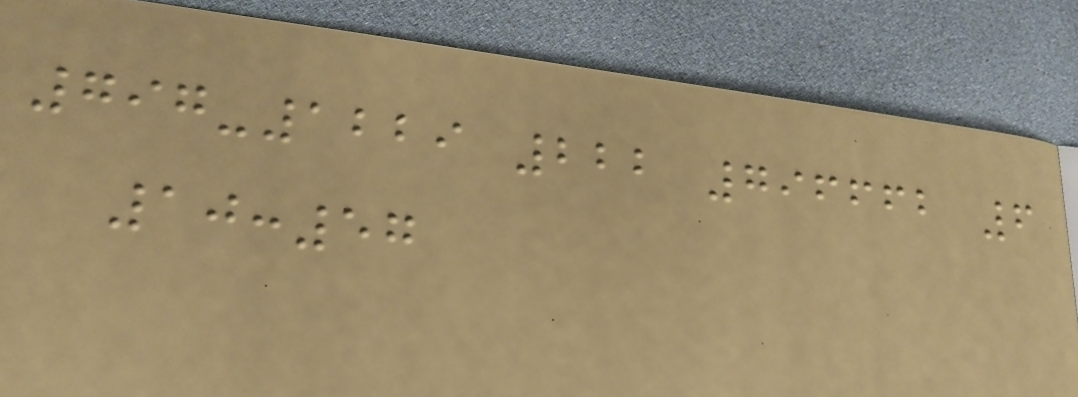797-1229 222 796662 6
10:57
